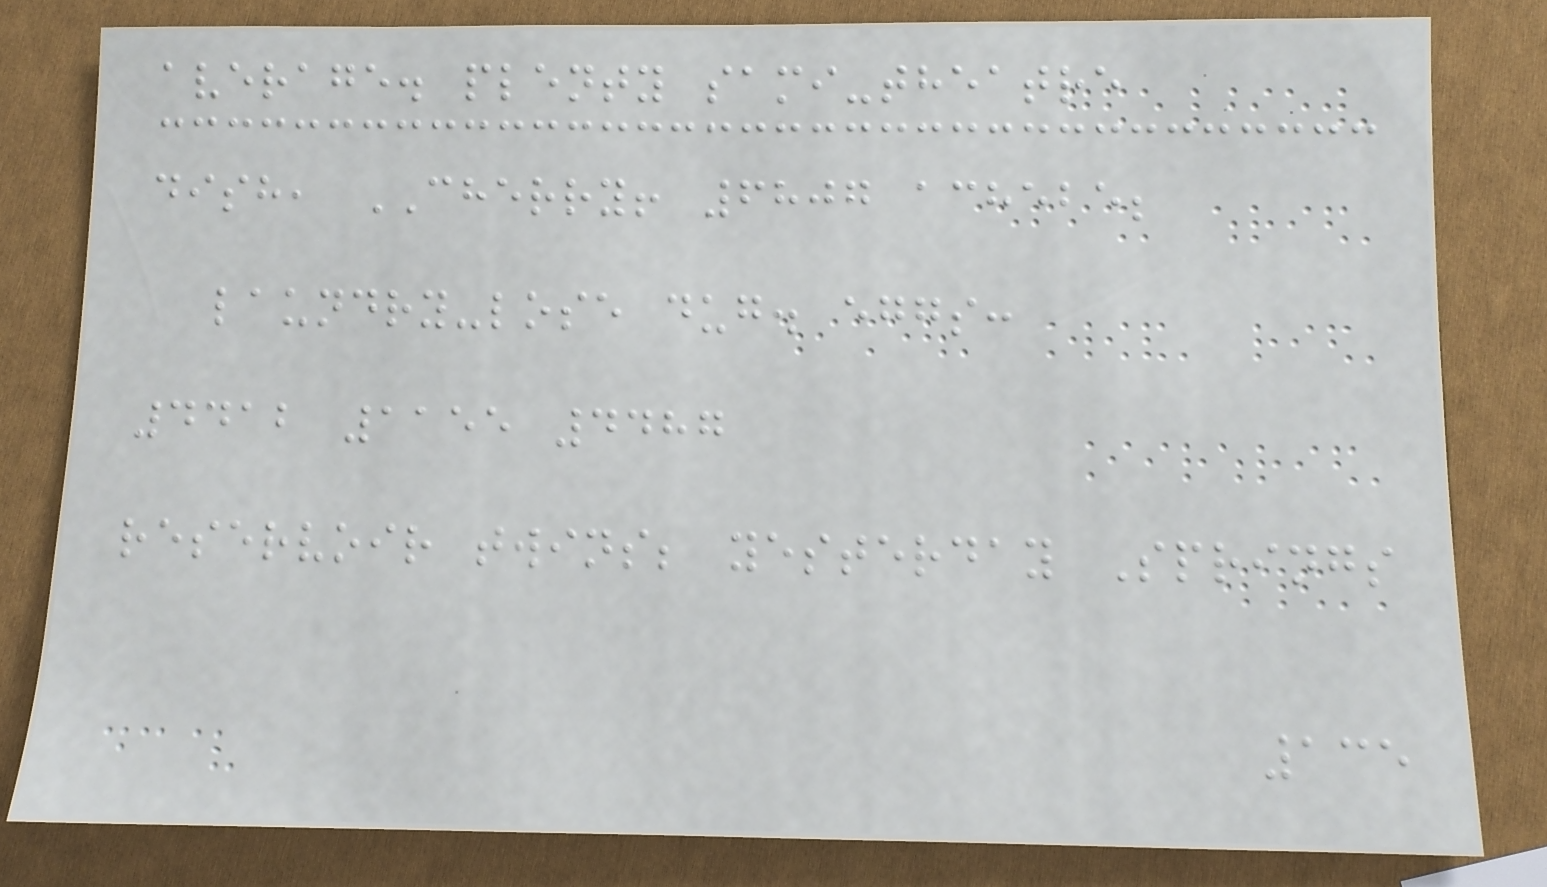average. plenty sami-theatre
dish, CHERRY! 6807 achebe;
laundry-lose dug. eggs:
4412 1155 4487
reservoir twins; yesterday Springs
135
